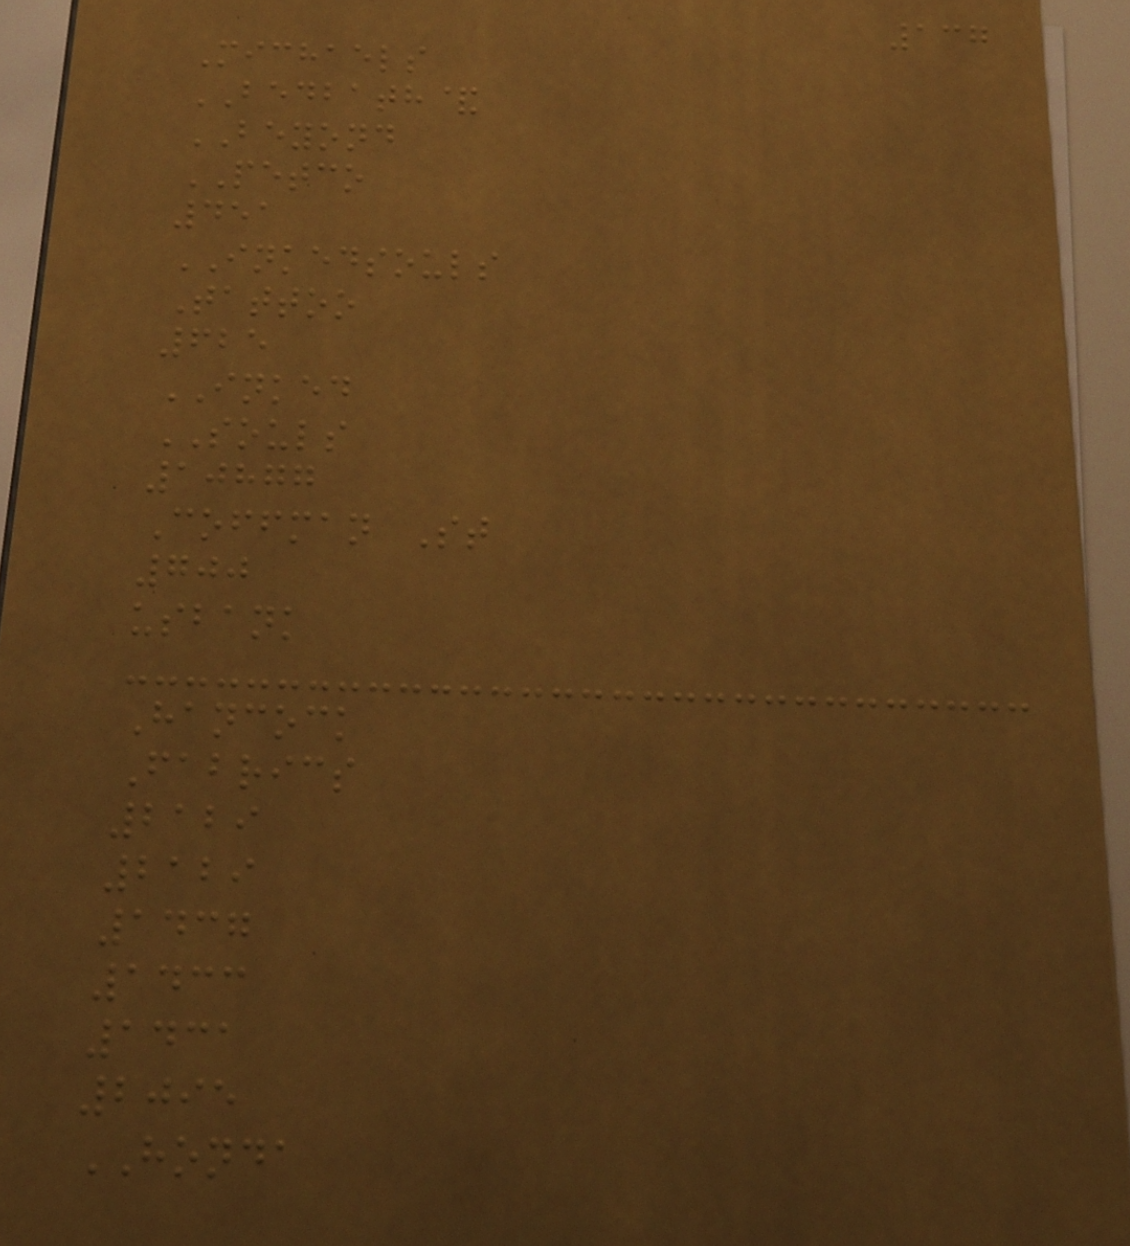137
Michaels
BEDBATH&
BEYOND
PETCO
451
INKEDSOULS
Tattoo
625
INKED
SOULS
10877
Coffman St
700
usbank
Hancock
Fabrics
2129
2129
1437
1433
1431
2095
HONDA
